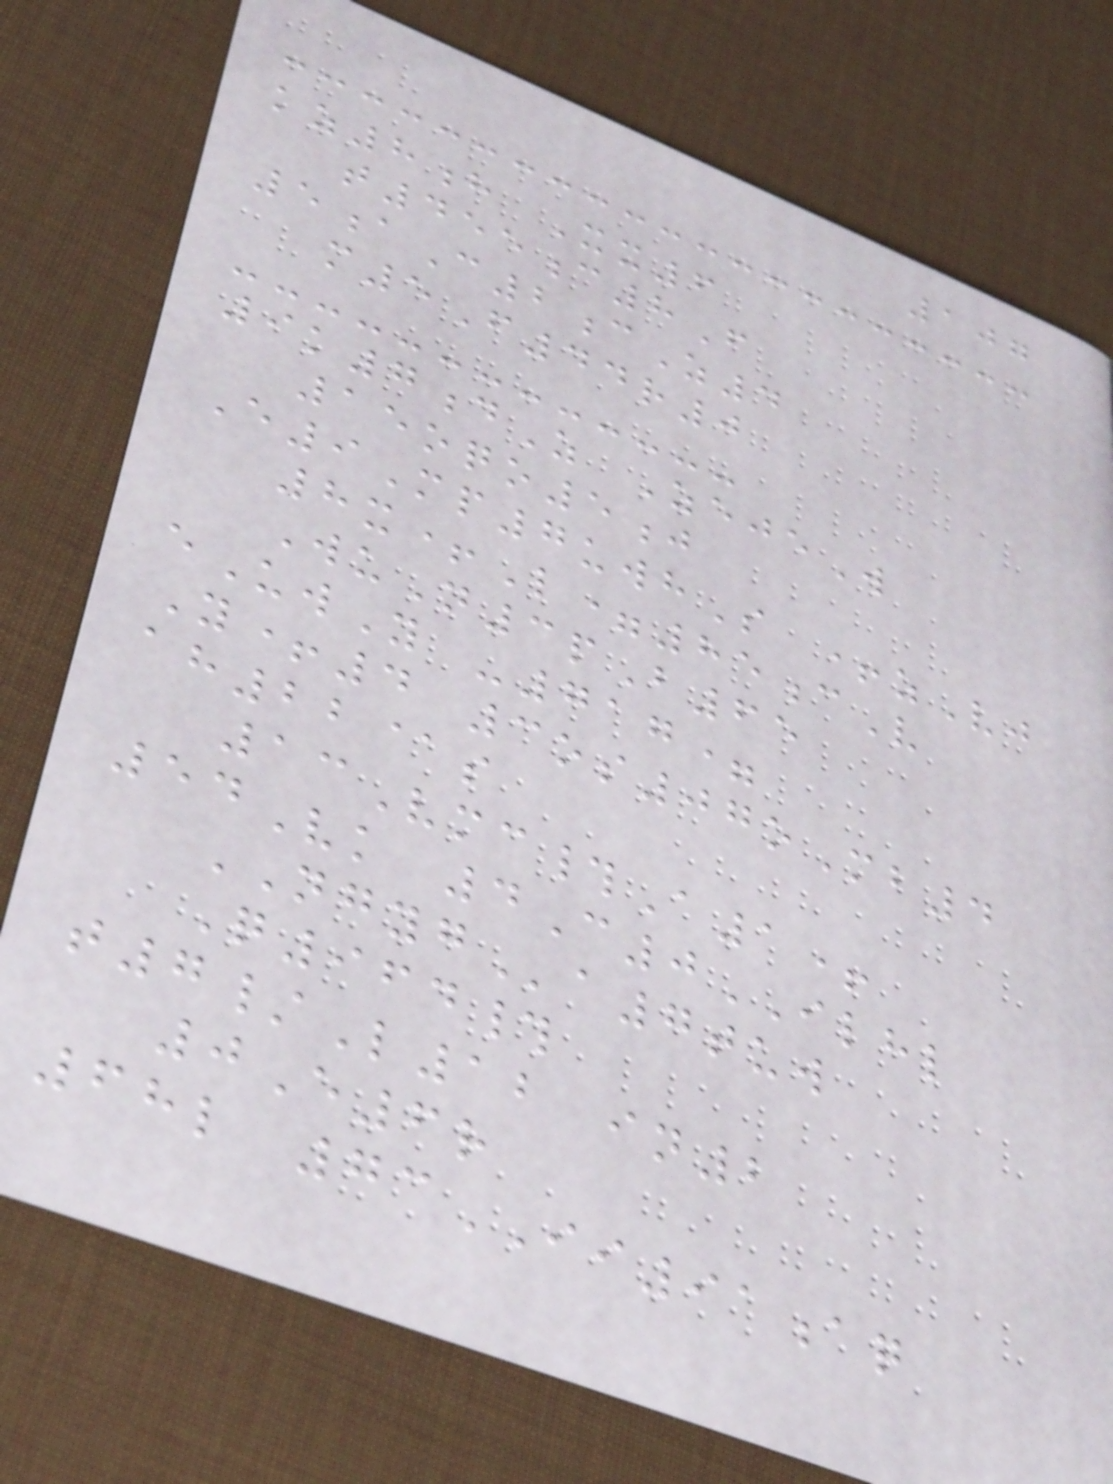107
kz8h Xx6
t455c8F
5aC2cZ4
m5F44r0
9k7dZ ZejeW
15oqo5j
E9Mp7uwhS +zVj
8x+L=85cV
WuN3pB65
eUwY -717=
Y+4 3os07oMb4
ah22@s
13Vmc#A1+
54Vk 4C0ILHL
NGYGa7tuw
Q964#
t7/L12 in2
0E6r
68l 73II91aq
